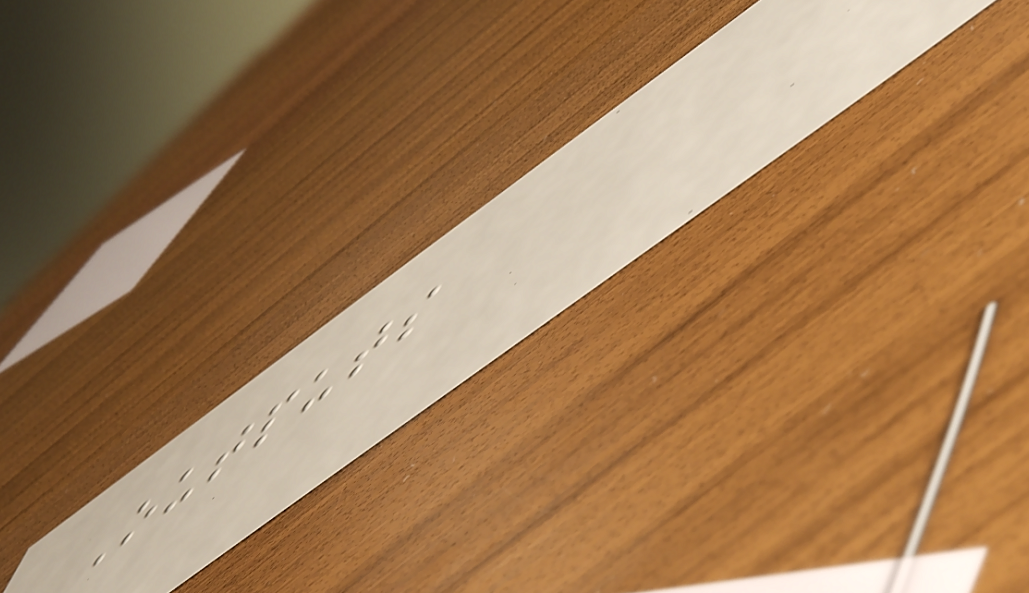Outputs
